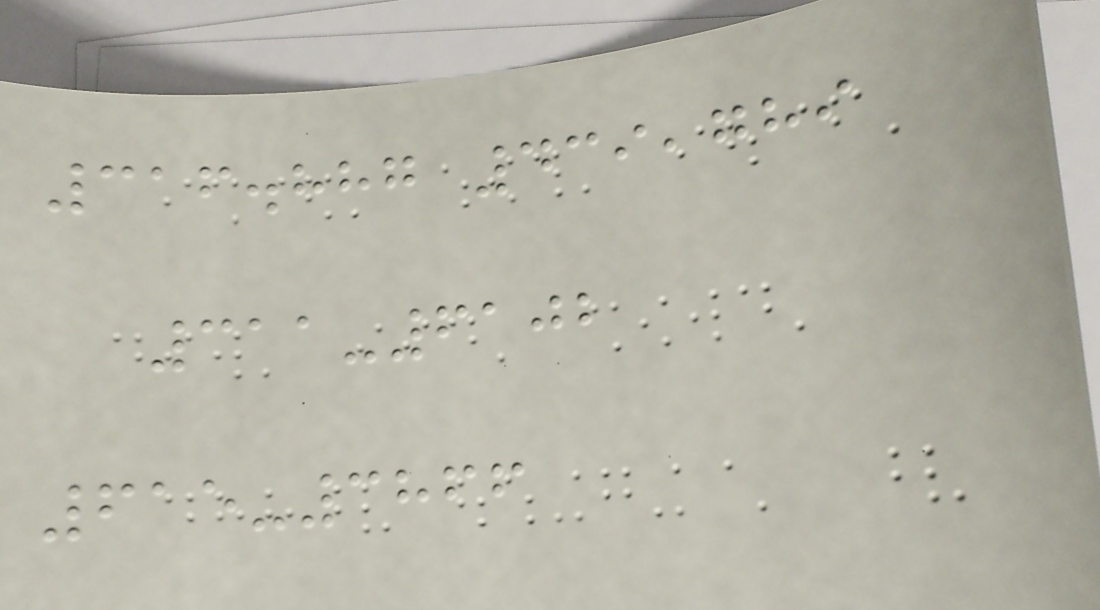316.887 439,789
311-6102
615-3866
